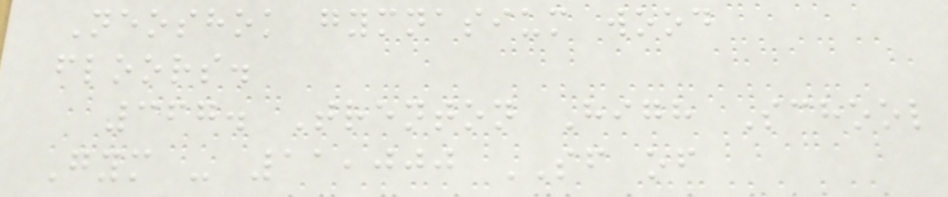Neoshok gymnasium wood
floors.
367. Trenton High School
Gym - 11,000 SF of
